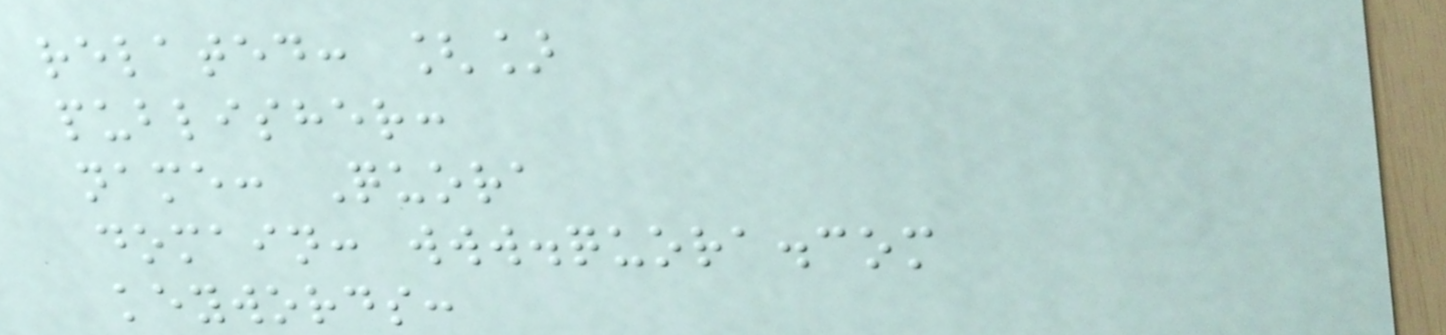related: []
publisher:
name: Quora
domain: www.quora.com
keywords:
